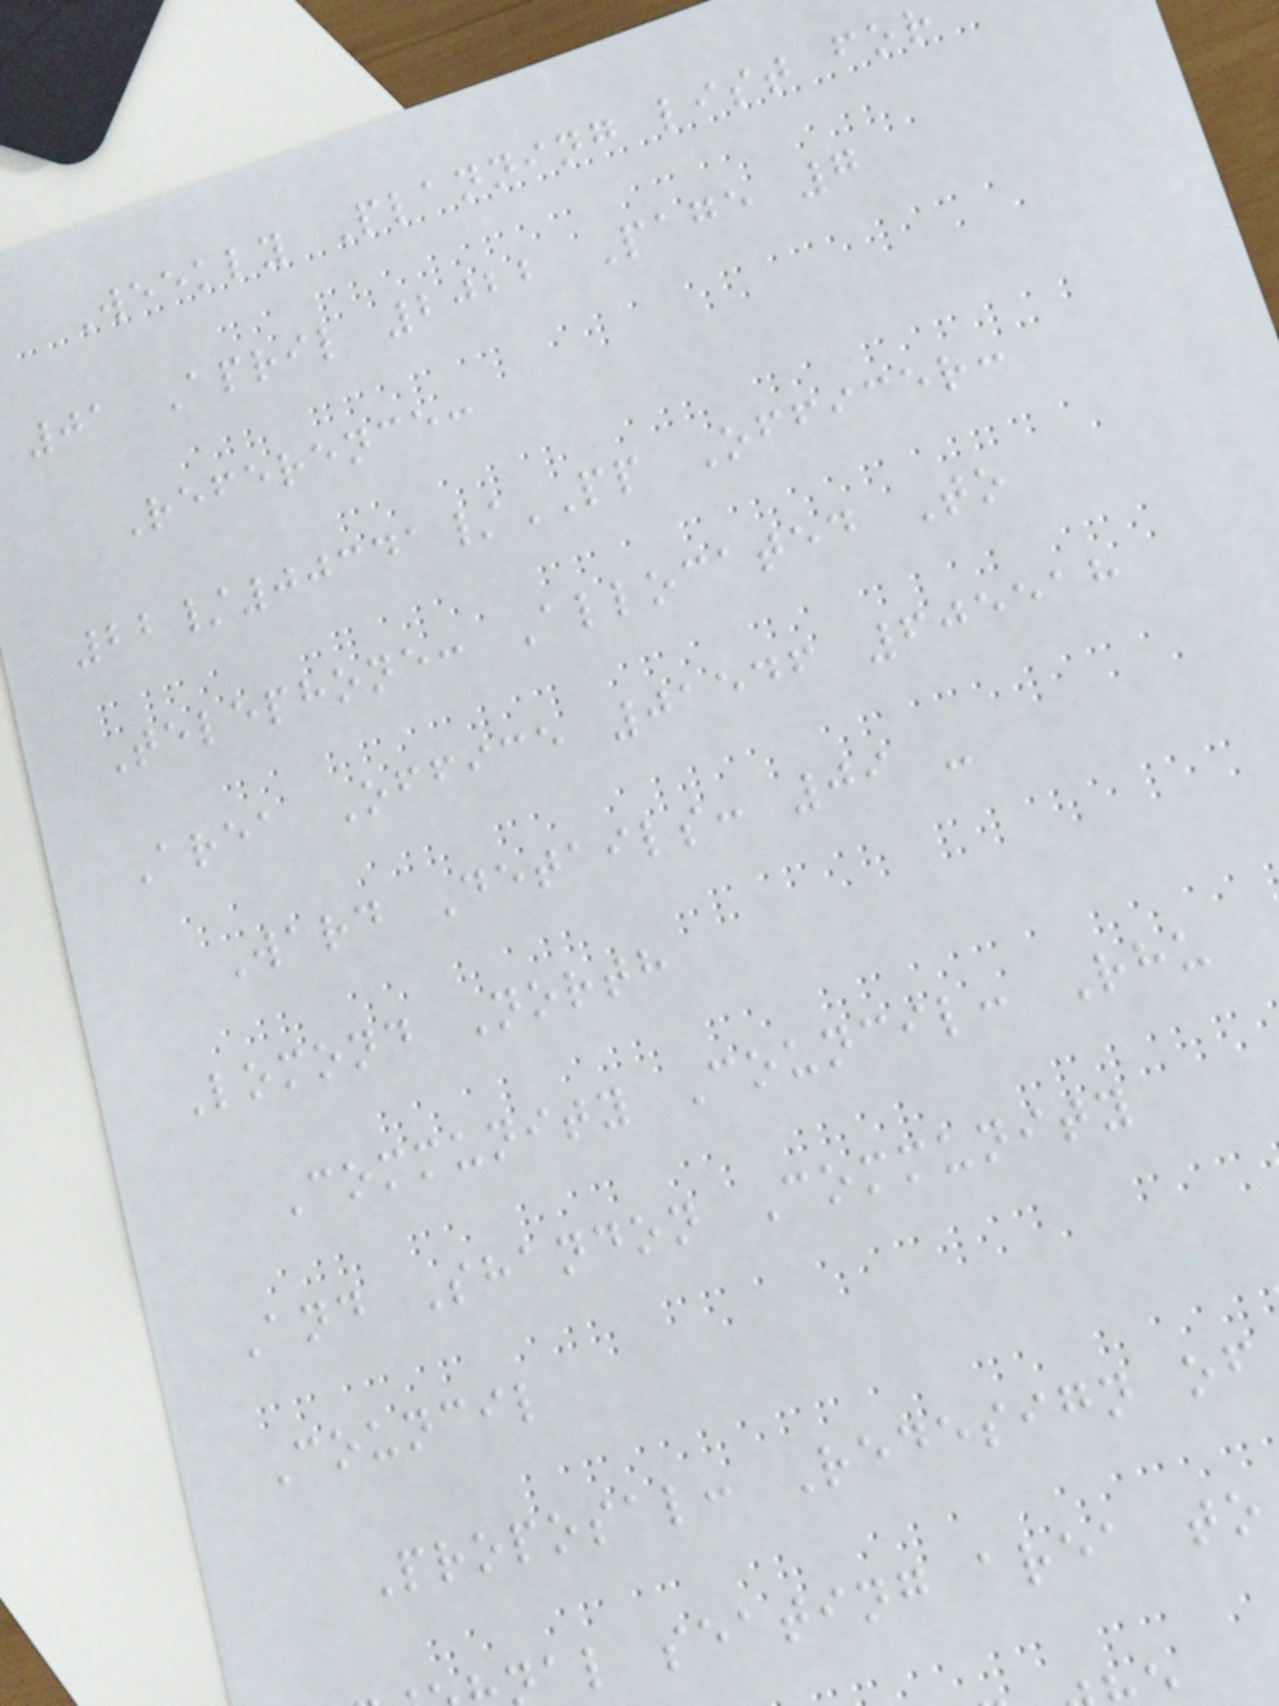Weekly Planning list for
01 April 2022 Page 7
Reference:
22/00341/PP Officer:
Telephone: Allocated To
Area Office 01546 605518
Ward Details: 09 -
Lomond North
Community Council: Rhu
And Shandon Community
Council
Proposal: Redesign of
al seating area to
